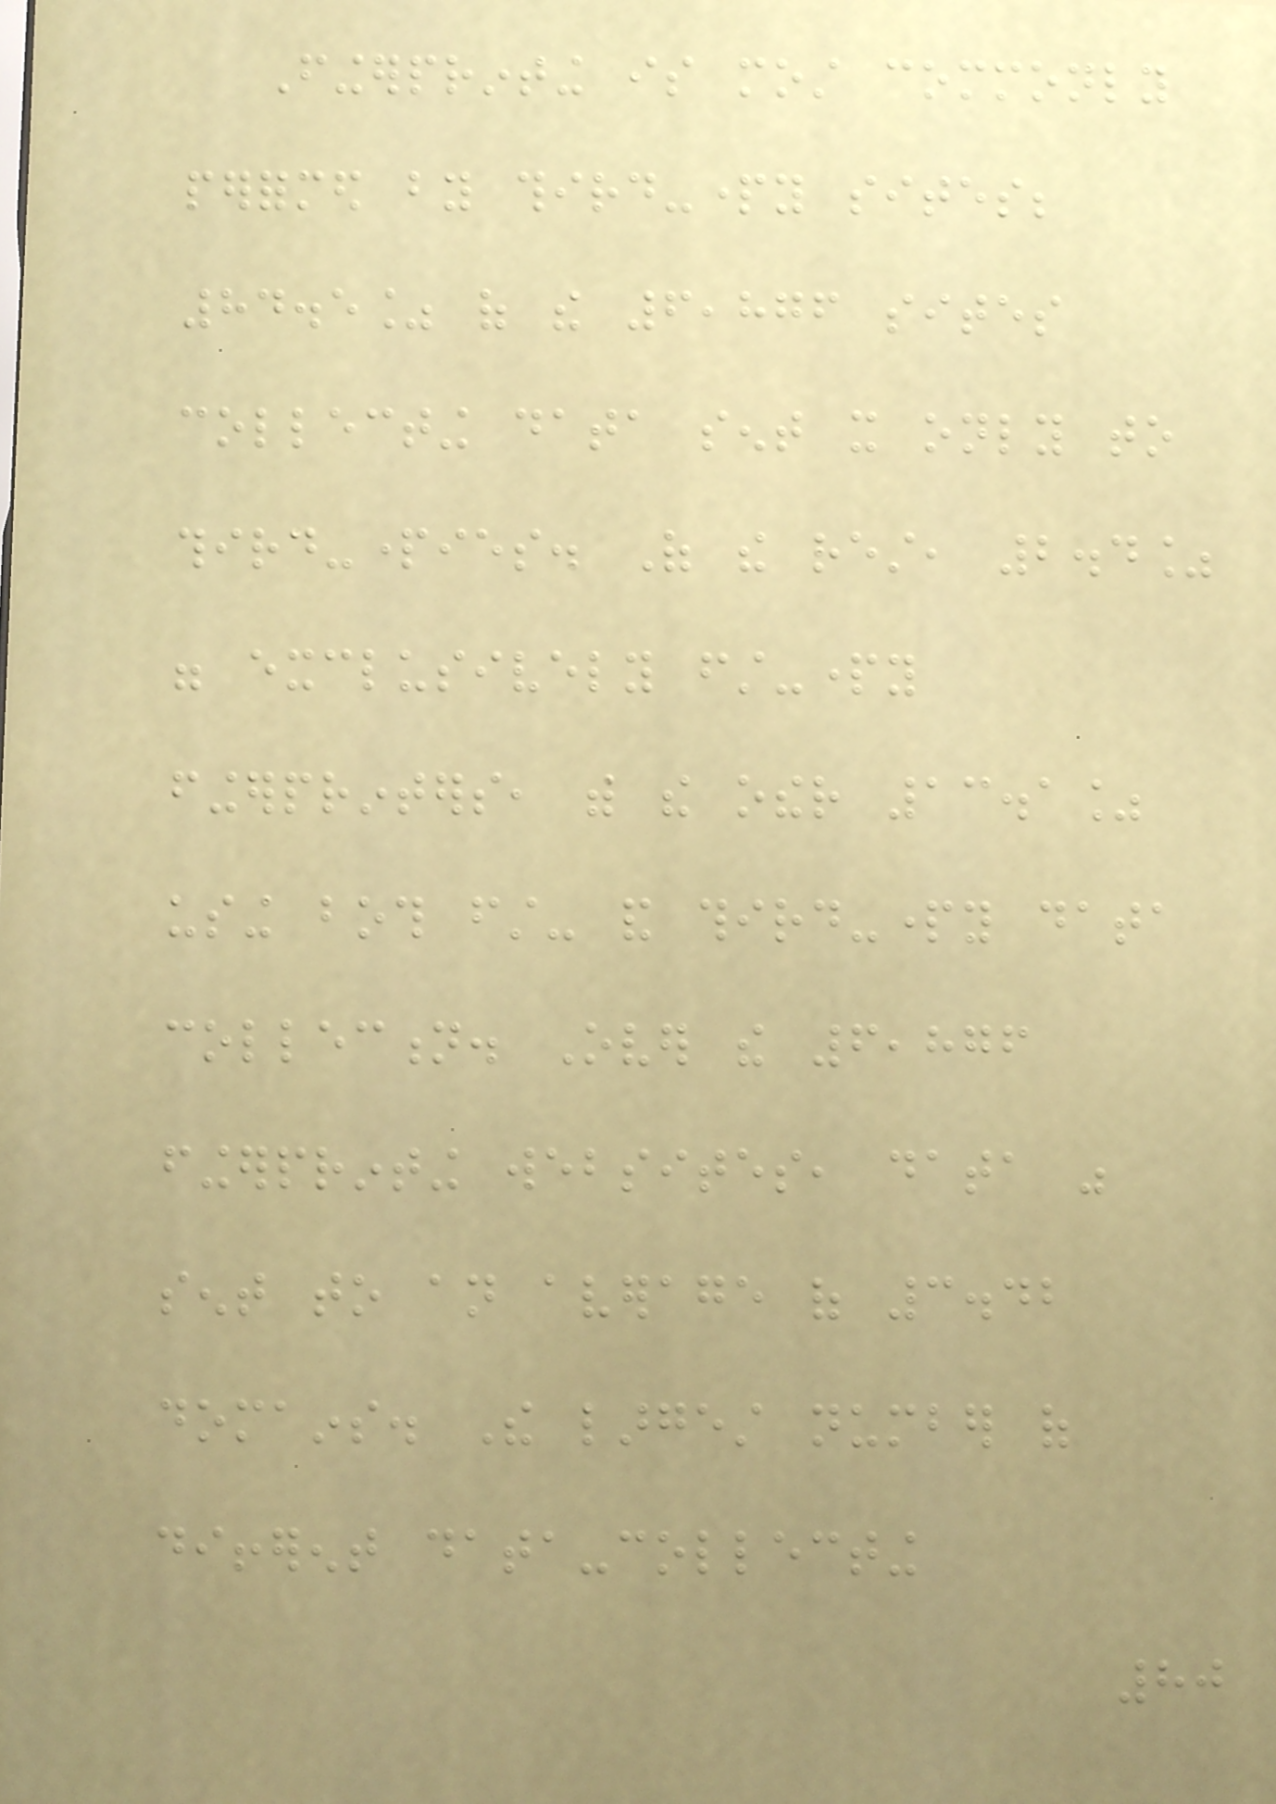Fingerprinting is most commonly
performed by third-party sites;
84.5% of the 6,876 sites
collecting data sent it only to
third-parties. Of the rest, 2.4%
were exclusively first-party
fingerprinters, with the other 13.1%
using both first- and third-party data
collection. Over the 6,876
fingerprinting websites, data was
sent to an average of 3.42
domains. The largest number of
different data-collecting
80
